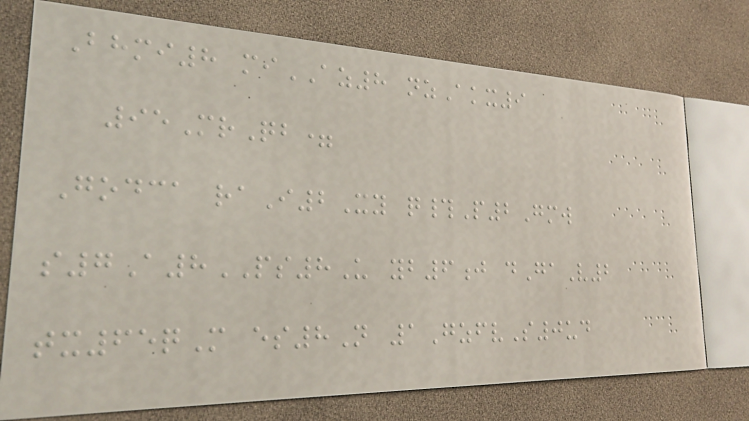Bhmi8 miAZ8 nzAkx9
95MrQb=
Godca raI2Xy q#P2Gmw
s7A8PS8U yb6j dGaV2
tx65qM es8N 1GzfvS0ud
